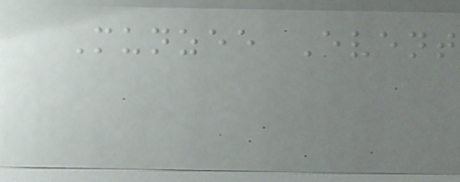Munzee Event
